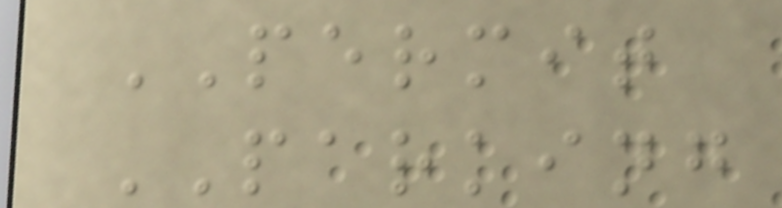PERMIT
PARKING
